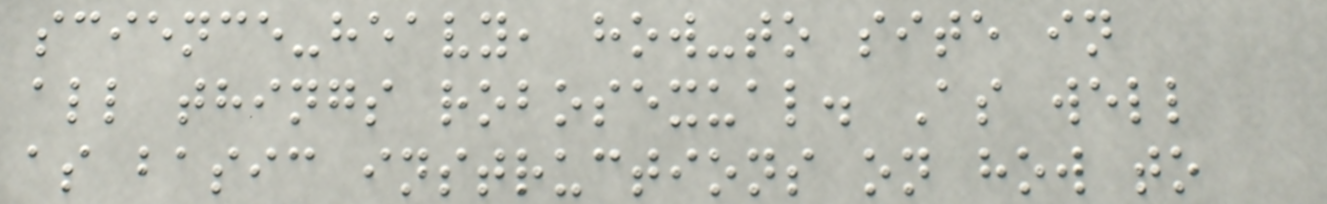science-heavy, how-to site in
all things robosexual. As well
as basic instructions on how to
